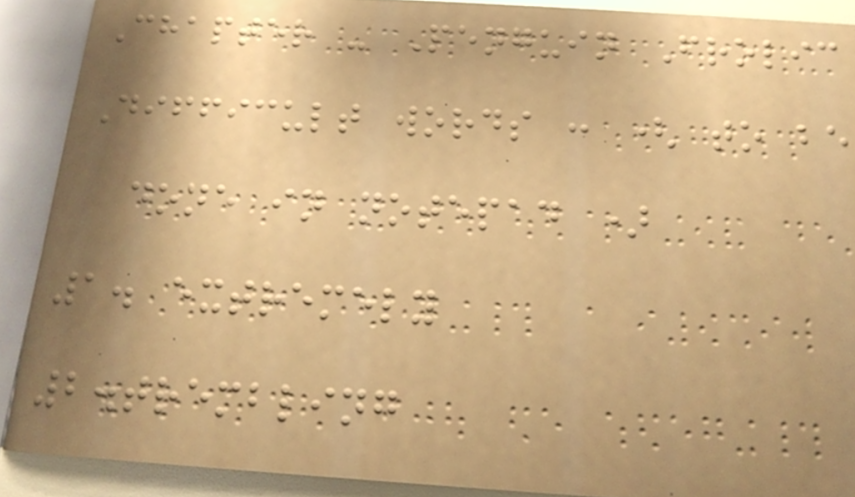Chapter - Penguin Frolic
Difficult words : ( to be
done in notepad )
1. extremely
2.trembling
